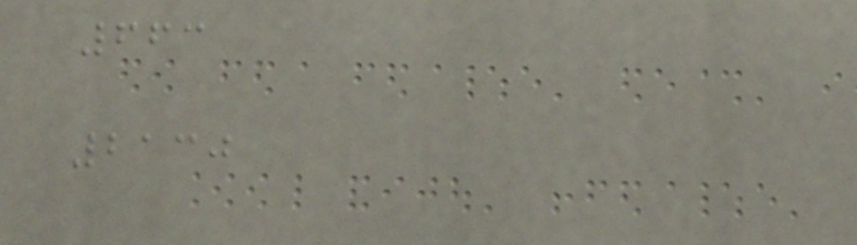663
2130
